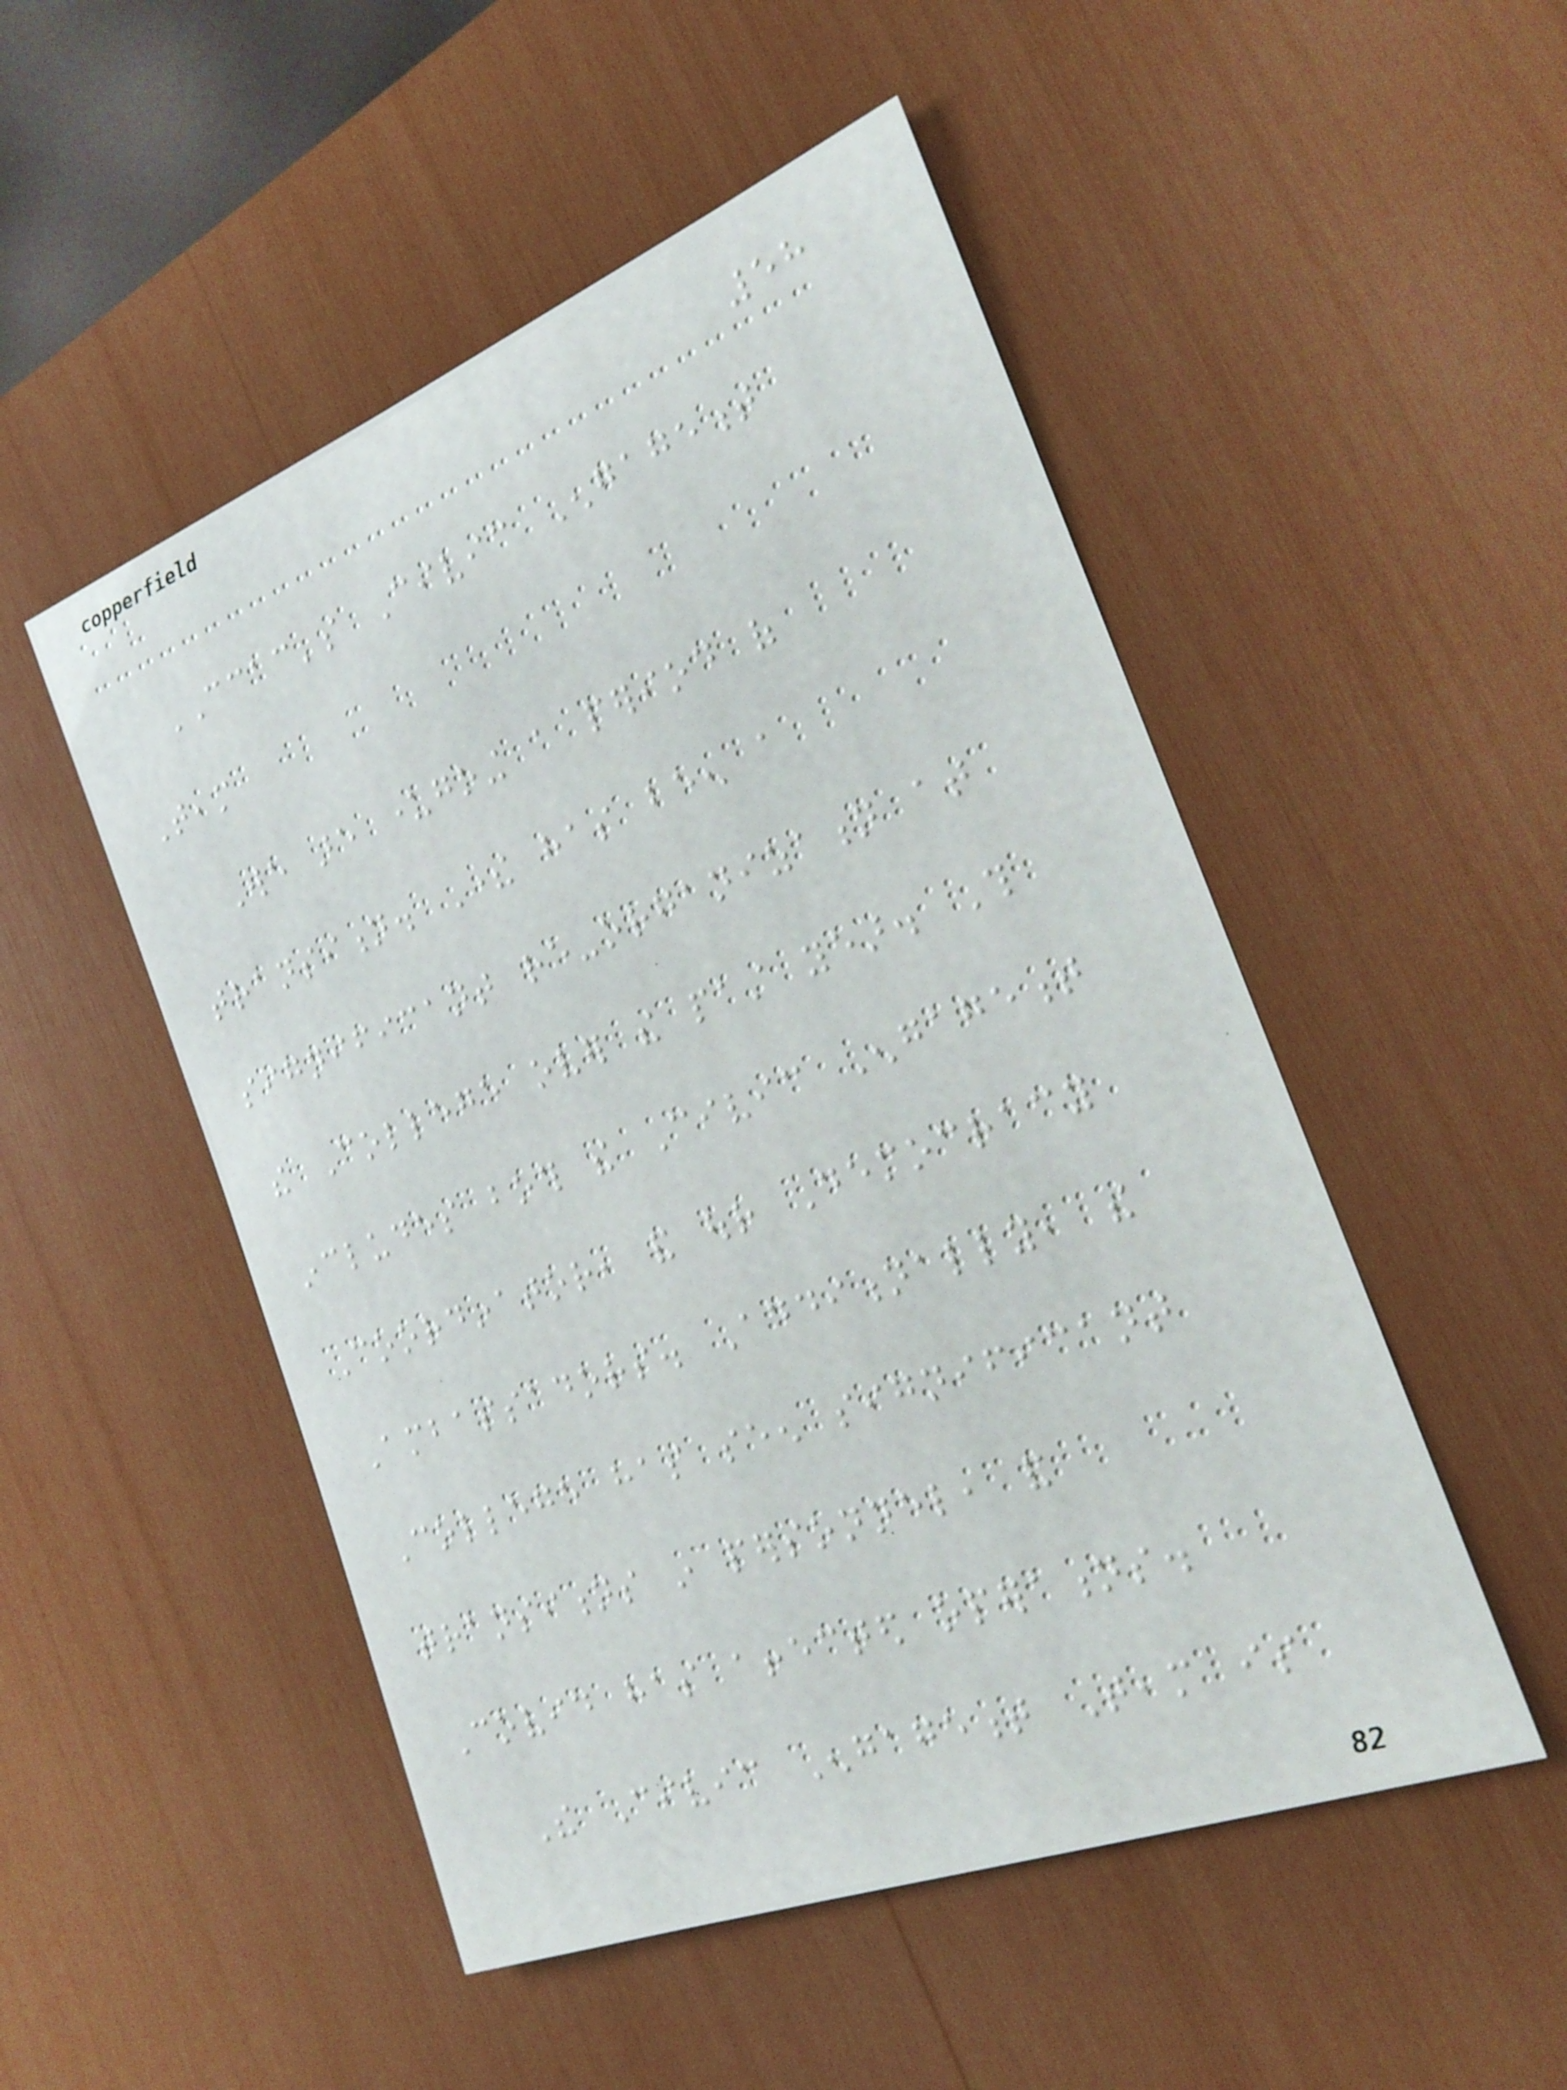58
CCAC's Civic Engagement
Team
We are undergoing a period of
transition. There has been a
significant re-organization at
the College over the past year. This
includes both the Civic Engagement
Coordinator, and our Democracy
Ambassadors. Additionally, the
College has seen significant
transitions in personnel, and
Covid has affected operations.
The Civic Engagement Team is
